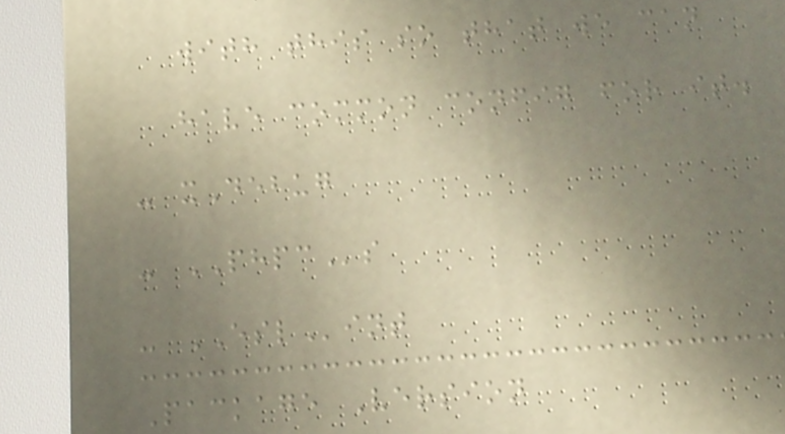with this so that we can
have common config for it.
- xDebug
- PHPCs
- ESLint
Package Version
